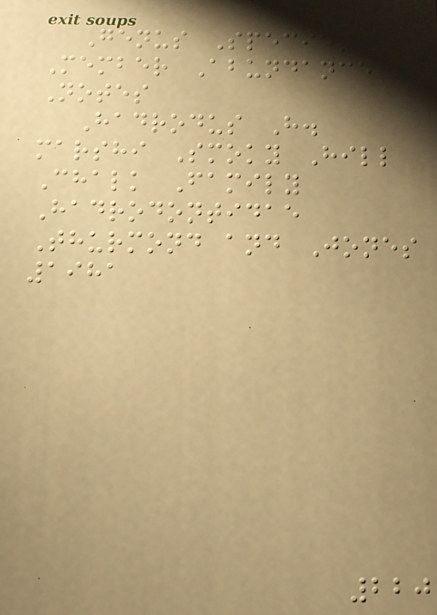Genus Species
Member Abundance
Notes
Hadrodus H.
marshi Smoky Hill
Chalk Family
Hadrodontidae
Thurmond and Jones
1981
220
